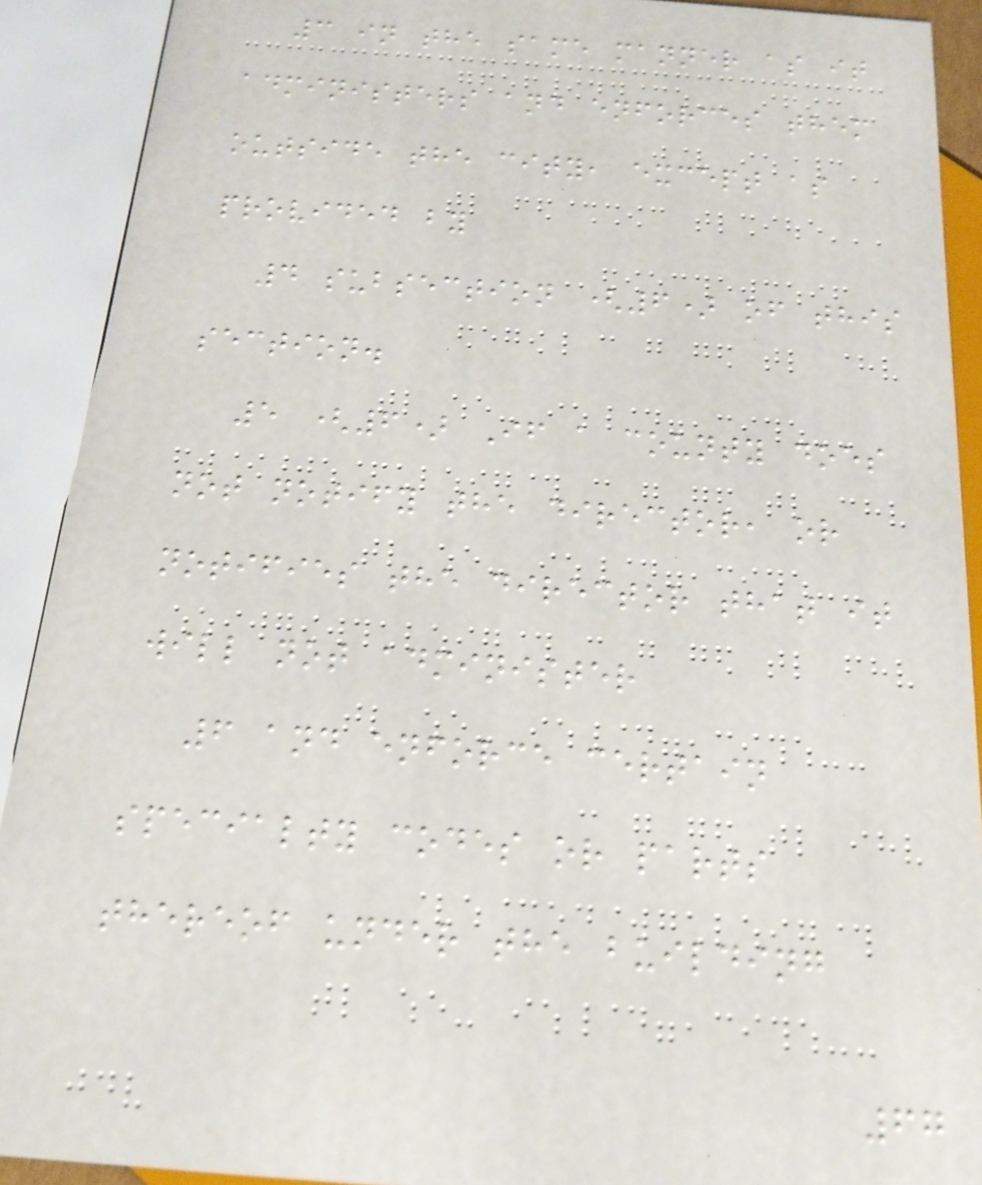3 in the same manner as it
administers and enforces them
outside the city, except as
provided by
4 subsection (6) of this
section.
5 (6) If a county does
not notify the director, or
notifies the director that it
will not administer
6 and enforce certain
specialty codes or parts
thereof under the building
67
